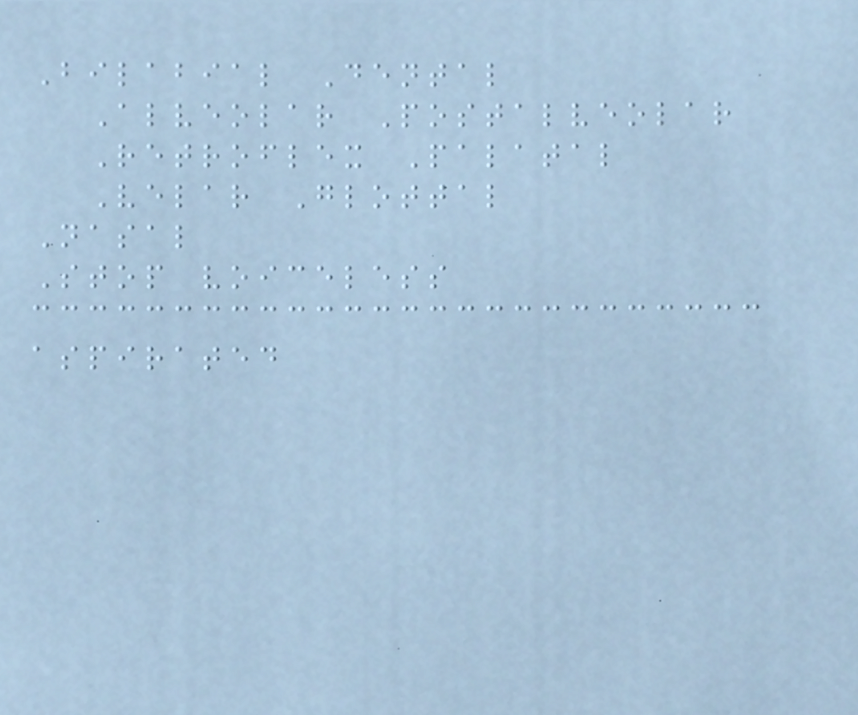Bilabial Dental
Alveolar Postalveolar
Retroflex Palatal
Velar Glottal
Nasal
Stop voiceless
aspirated
